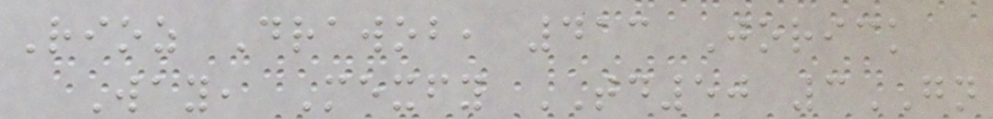Rioz Drawob, 413 Jorick
Way, Mexfy TD50 3GN
